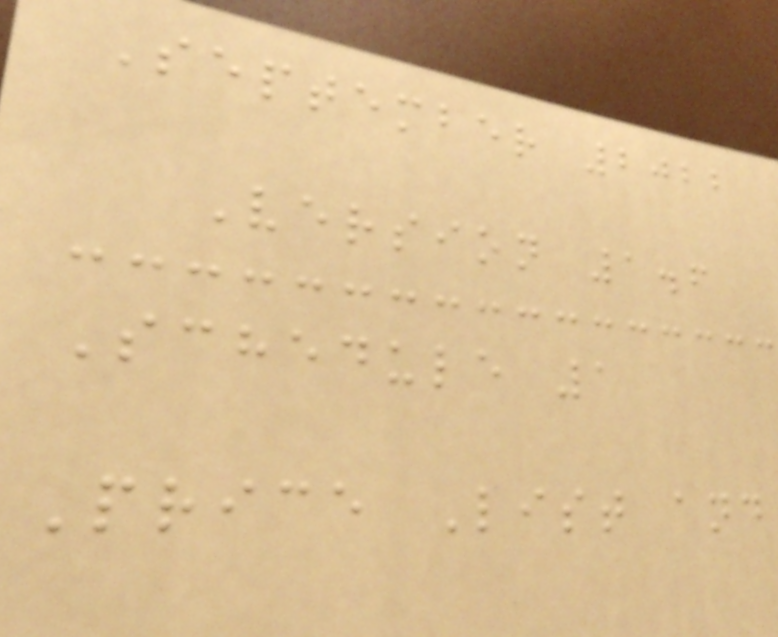September 2022
Version 1.6
Schedule 1
Price List and
